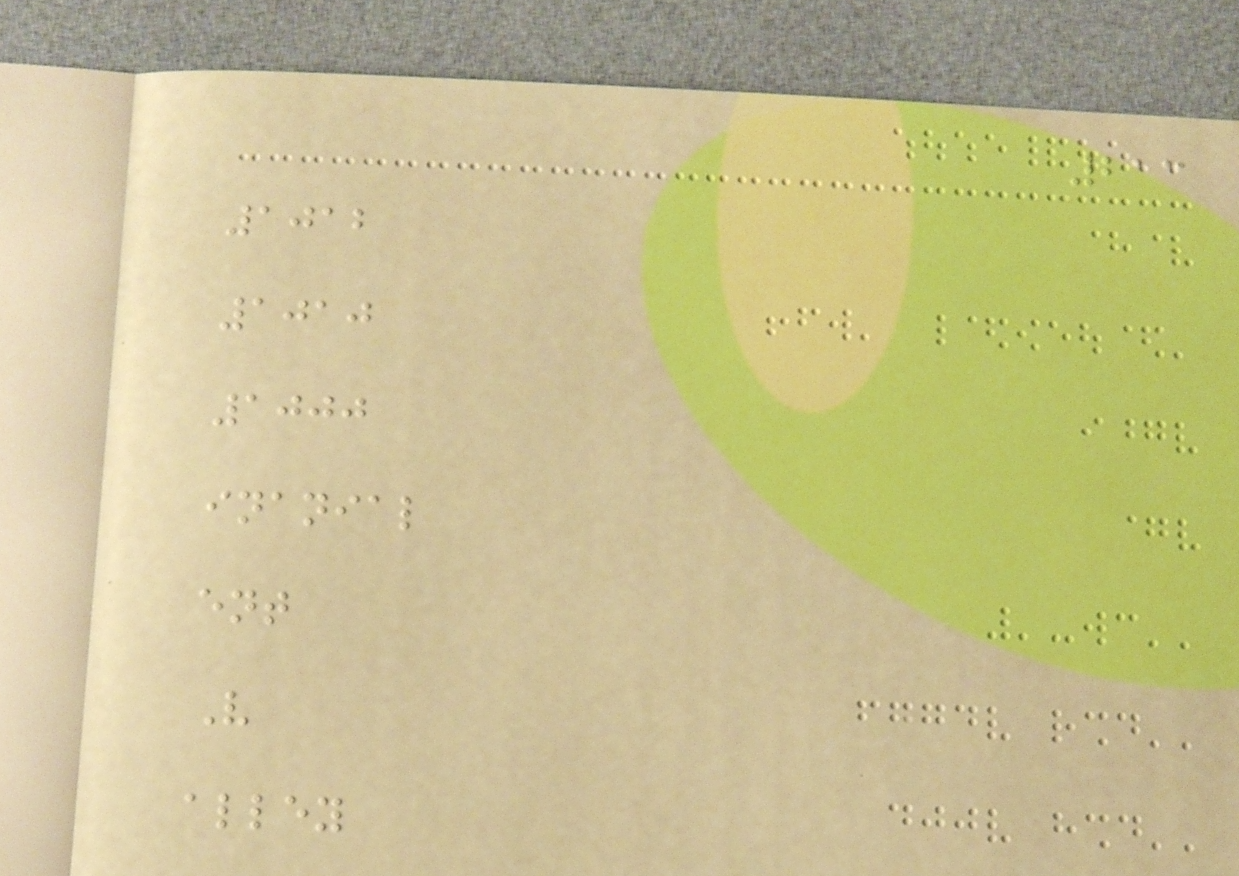213
1012
1010
1000
inanial
ent
V
alley
